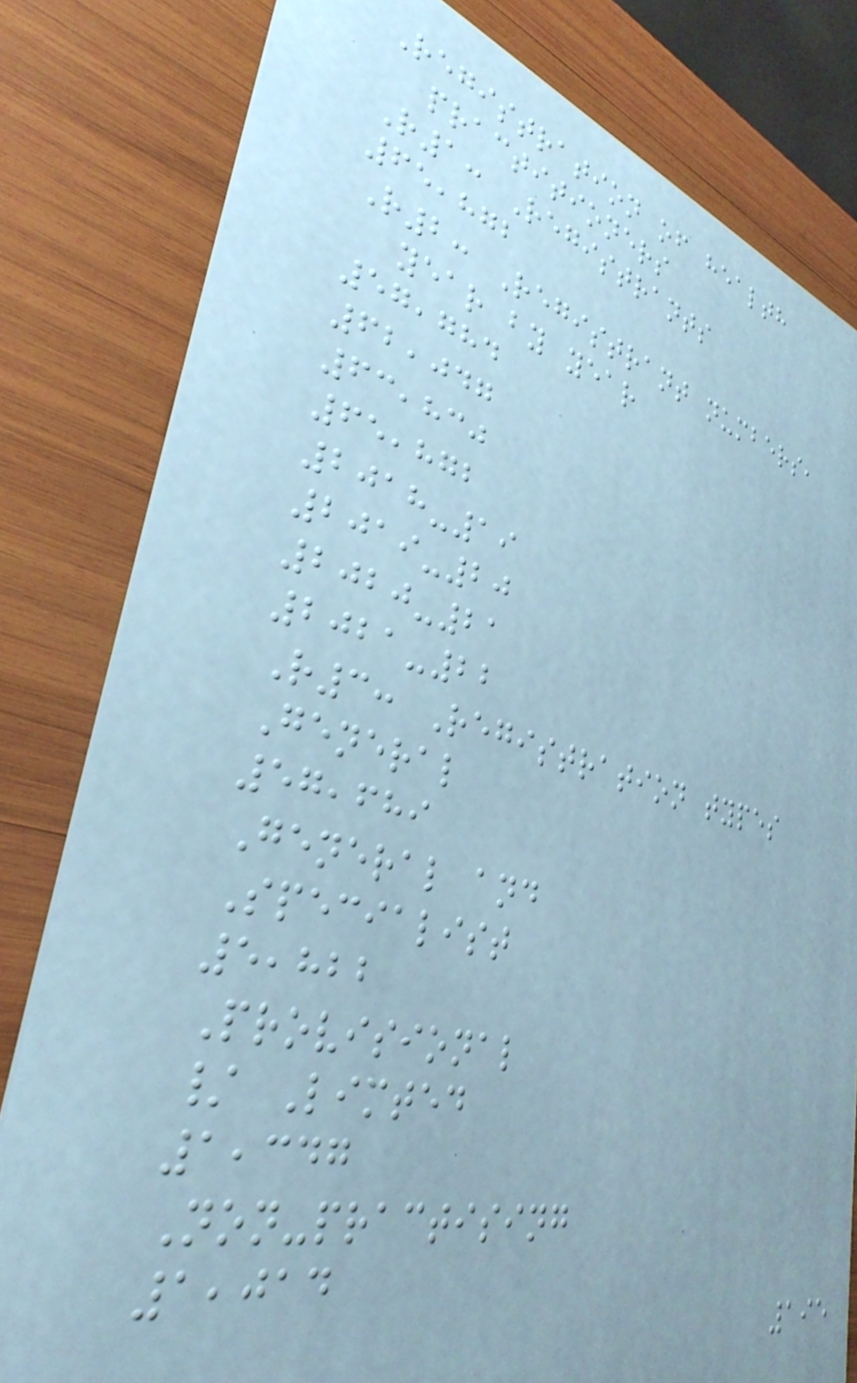Registration of health
practitioners
R1: Registrants
65,872
R2: Registrant numbers,
year by year
57,784
62,047
63,830
65,872
2018-19
2019-20
2020-21
2021-22
R3: Registration types
General
57,689
General and
Specialist
5,822
Provisional
/ Limted
1,347
Non-practising
1,014
195
